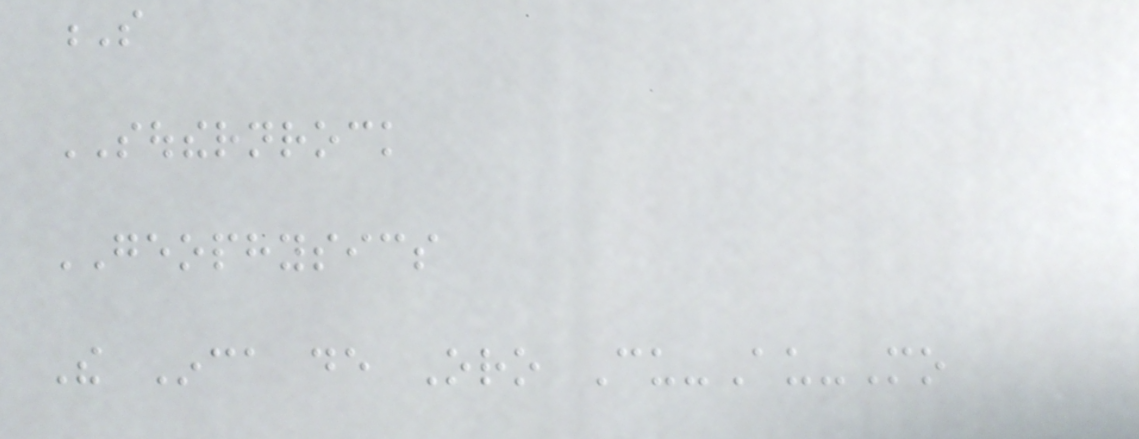S
SOUTHERNROCK
GEOPHYSICS
The Inca de Oro Cu-Au-Mo
